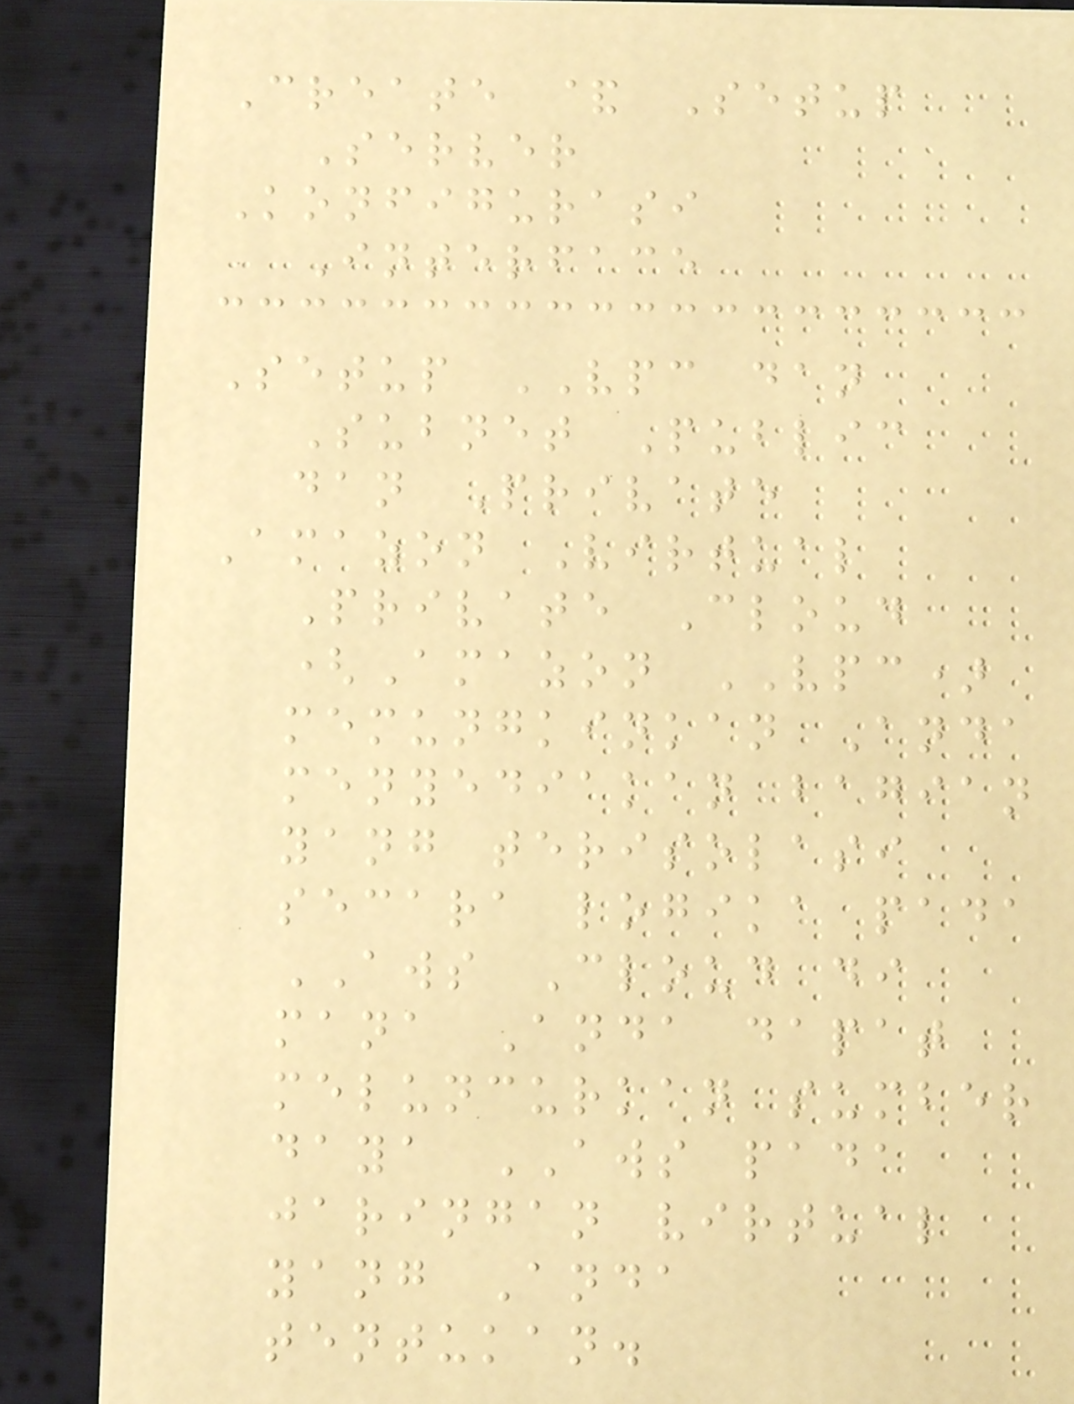Create & Setup
Server
Konfigurasi
Interface
Setup VPC dan
Subnet Public
dan Private
Amazon Virtual
Private Cloud
(Amazon VPC)
memungkinkan Anda
menyediakan bagian
yang terisolasi
secara logika pada
AWS Cloud di
mana Anda dapat
meluncurkan sumber
daya AWS pada
jaringan virtual
yang Anda
tentukan.
